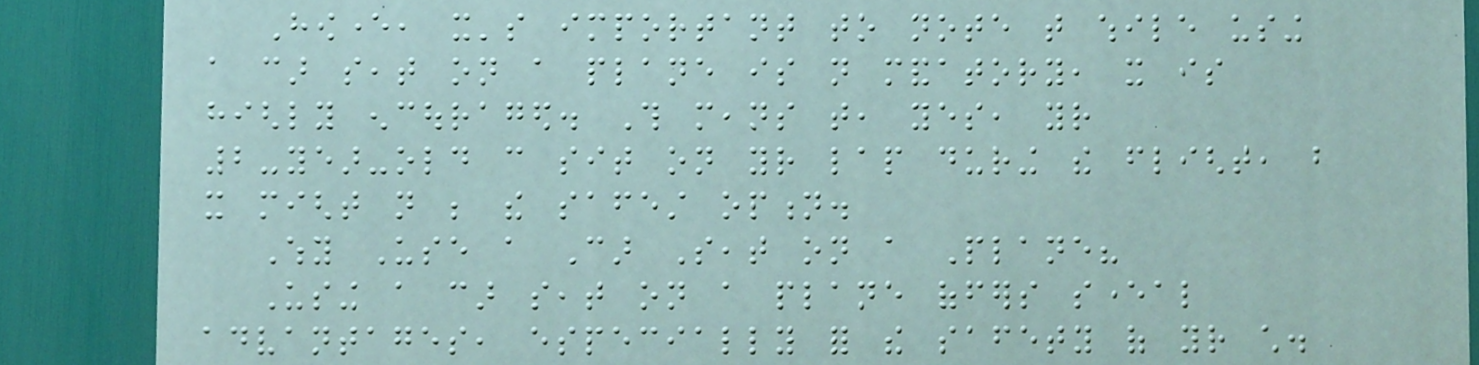However, it's important to note that while using
a car seat on a plane is not mandatory, it is
highly encouraged. This means that, yes, your
2-year-old can sit on your lap during the flight, but
it might not be the safest option.
Why Use a Car Seat on a Plane?
Using a car seat on a plane offers several
advantages, especially for the safety of your child.
